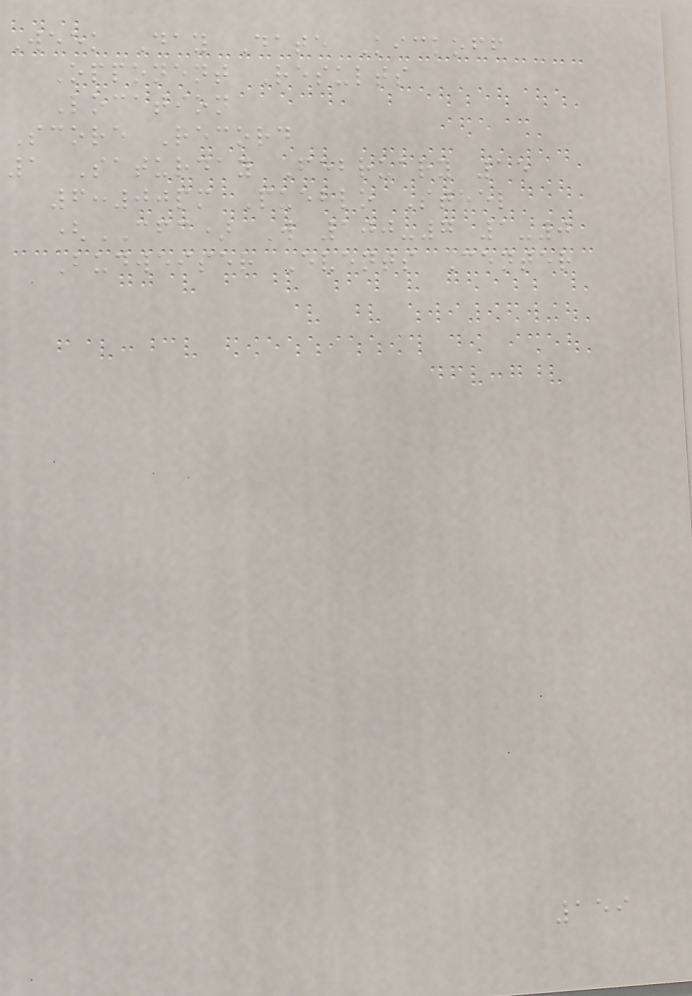Week Day Date Kickoff
Opponent Results
Location
Score Record
1 Saturday February 15
6:00pm Pueblo Steel
(CFC) W 100-7 1-0
Budweiser Events Center
159
